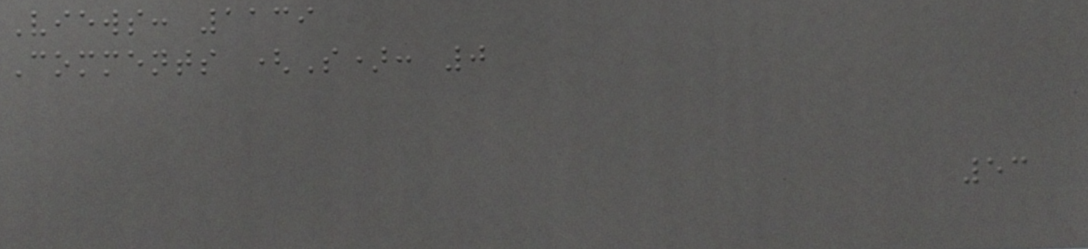Views: 1139
Comments (S): 0
53
